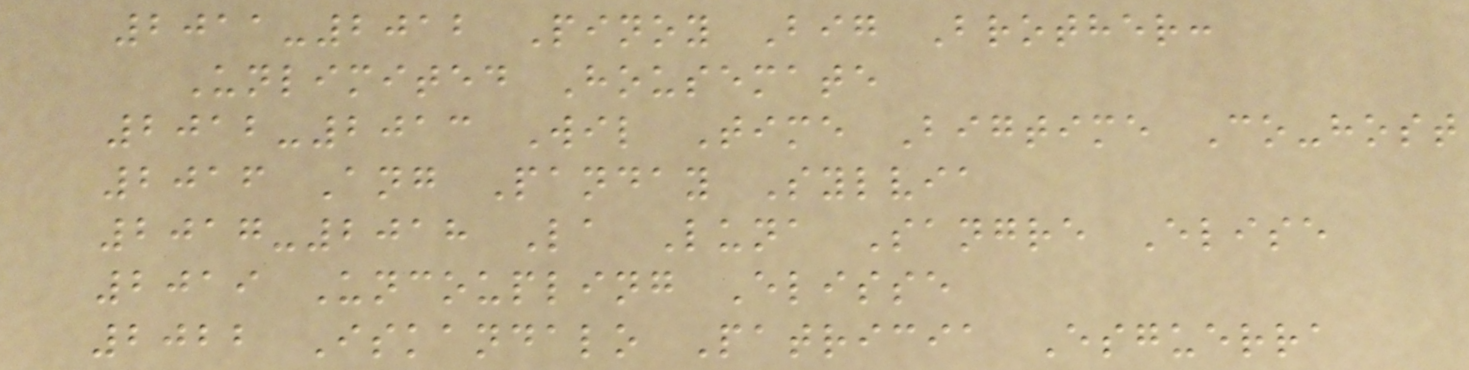2011-2012 Pinoy Big Brother:
Unlimited Housemate
2012-2013 Wil Time Bigtime Co-host
2016 Ang Panday Sylvia
2017-2018 La Luna Sangre Elise
2019 Uncoupling Elisse
2022 Iskandalo Patricia Esguerra
